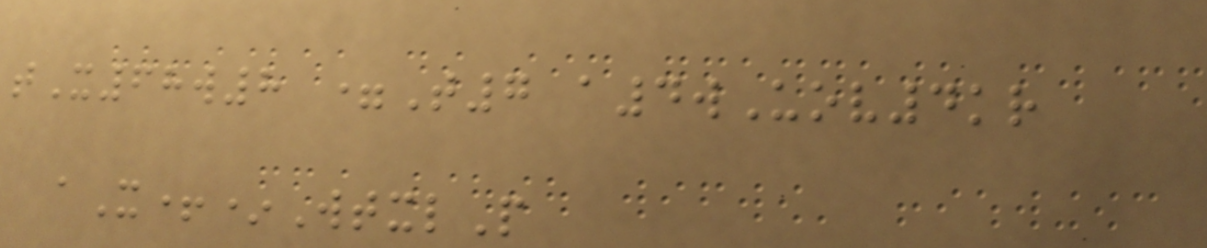tX68w8 =T7 a4wUov4kr
aX+*WtxlP
